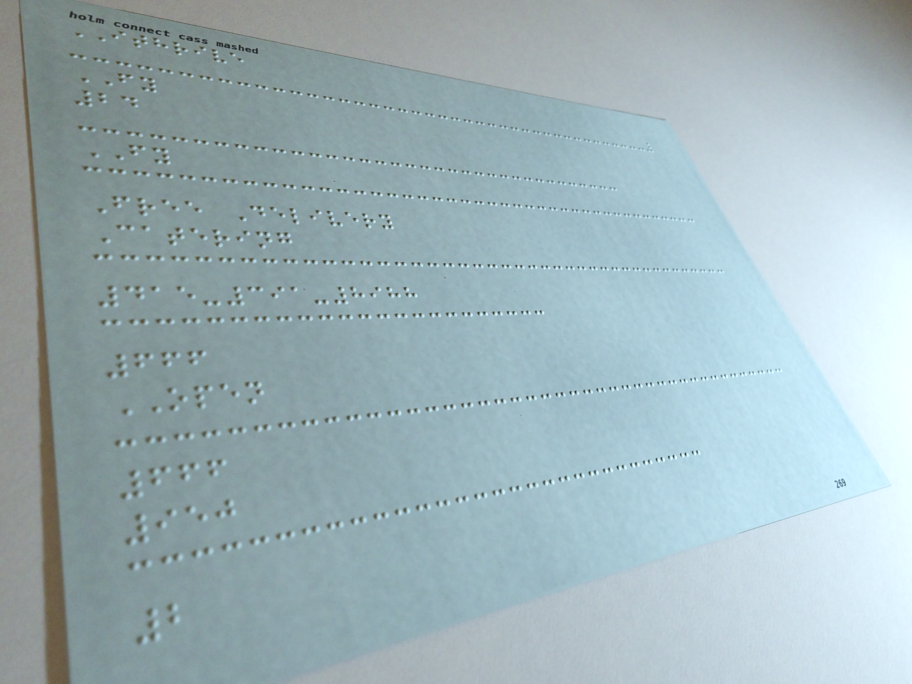ITHRIVE
FY
24
FY
Free Delivery
Catering
415-391-8988
666
OPEN
666
950
2
